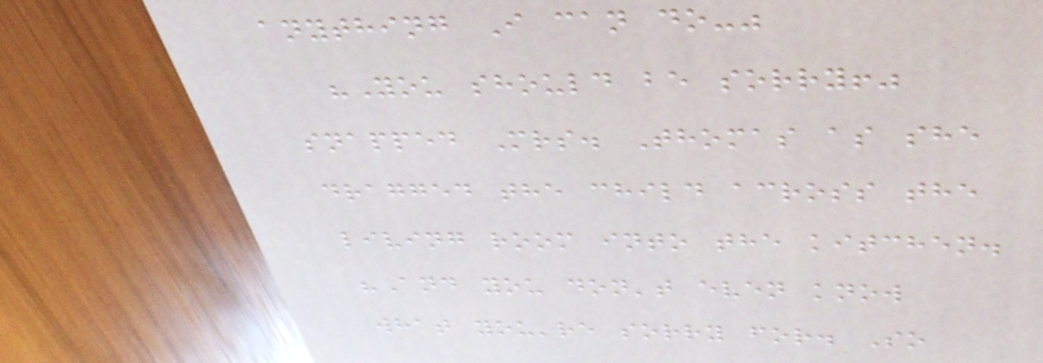anything I can do-"
"You should be sorry!"
snapped Mrs. Thomas as she
dragged the child across the
living room into the kitchen.
"And you don't even know
what you're sorry for. So
